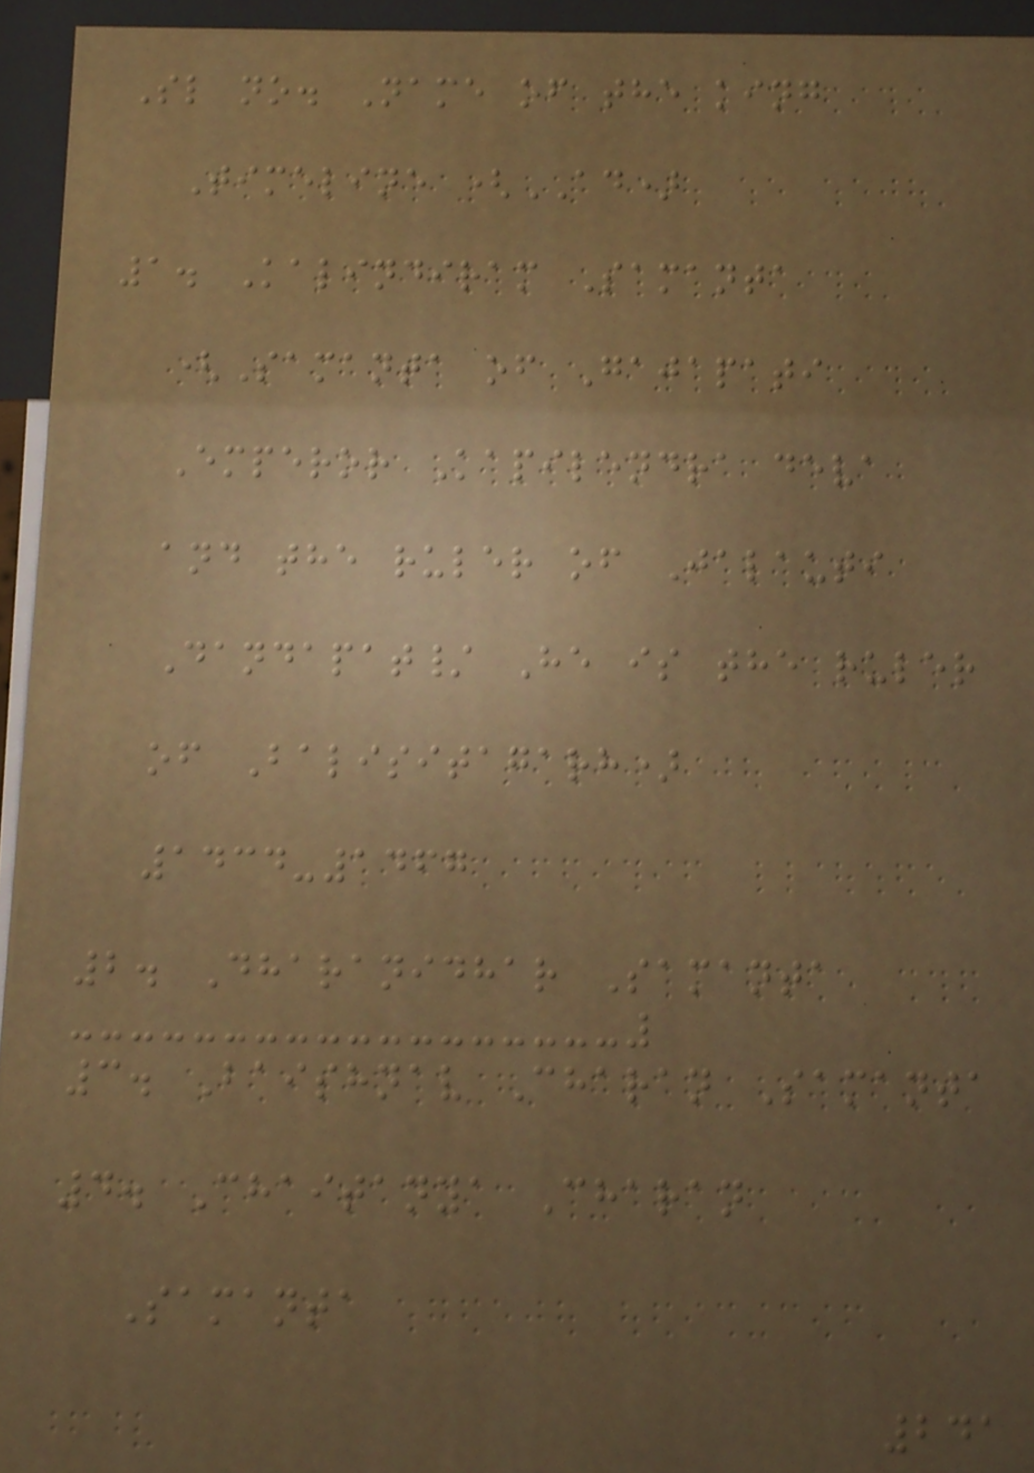Sl no. Name of the king
Timeline (AD)
1. Kalindiram Samanta
(Samanta of Gajapati
Emperor Kapilendra deva
and the ruler of Jalauti
Dandapat/ He is the ruler
of Balisitagarh)
1434-1467
2. Dharanidhar Samanta
3. Baishnav Charan Samanta
4. Chaitanya Charan
Samanta
241
